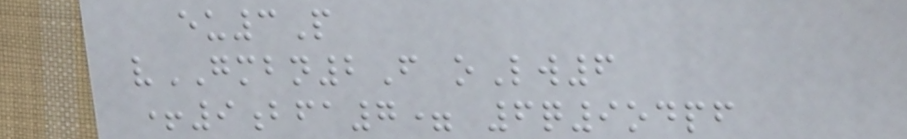eu3P
vGMBN2F oLw6
+9bfa7= 6q9odpf
